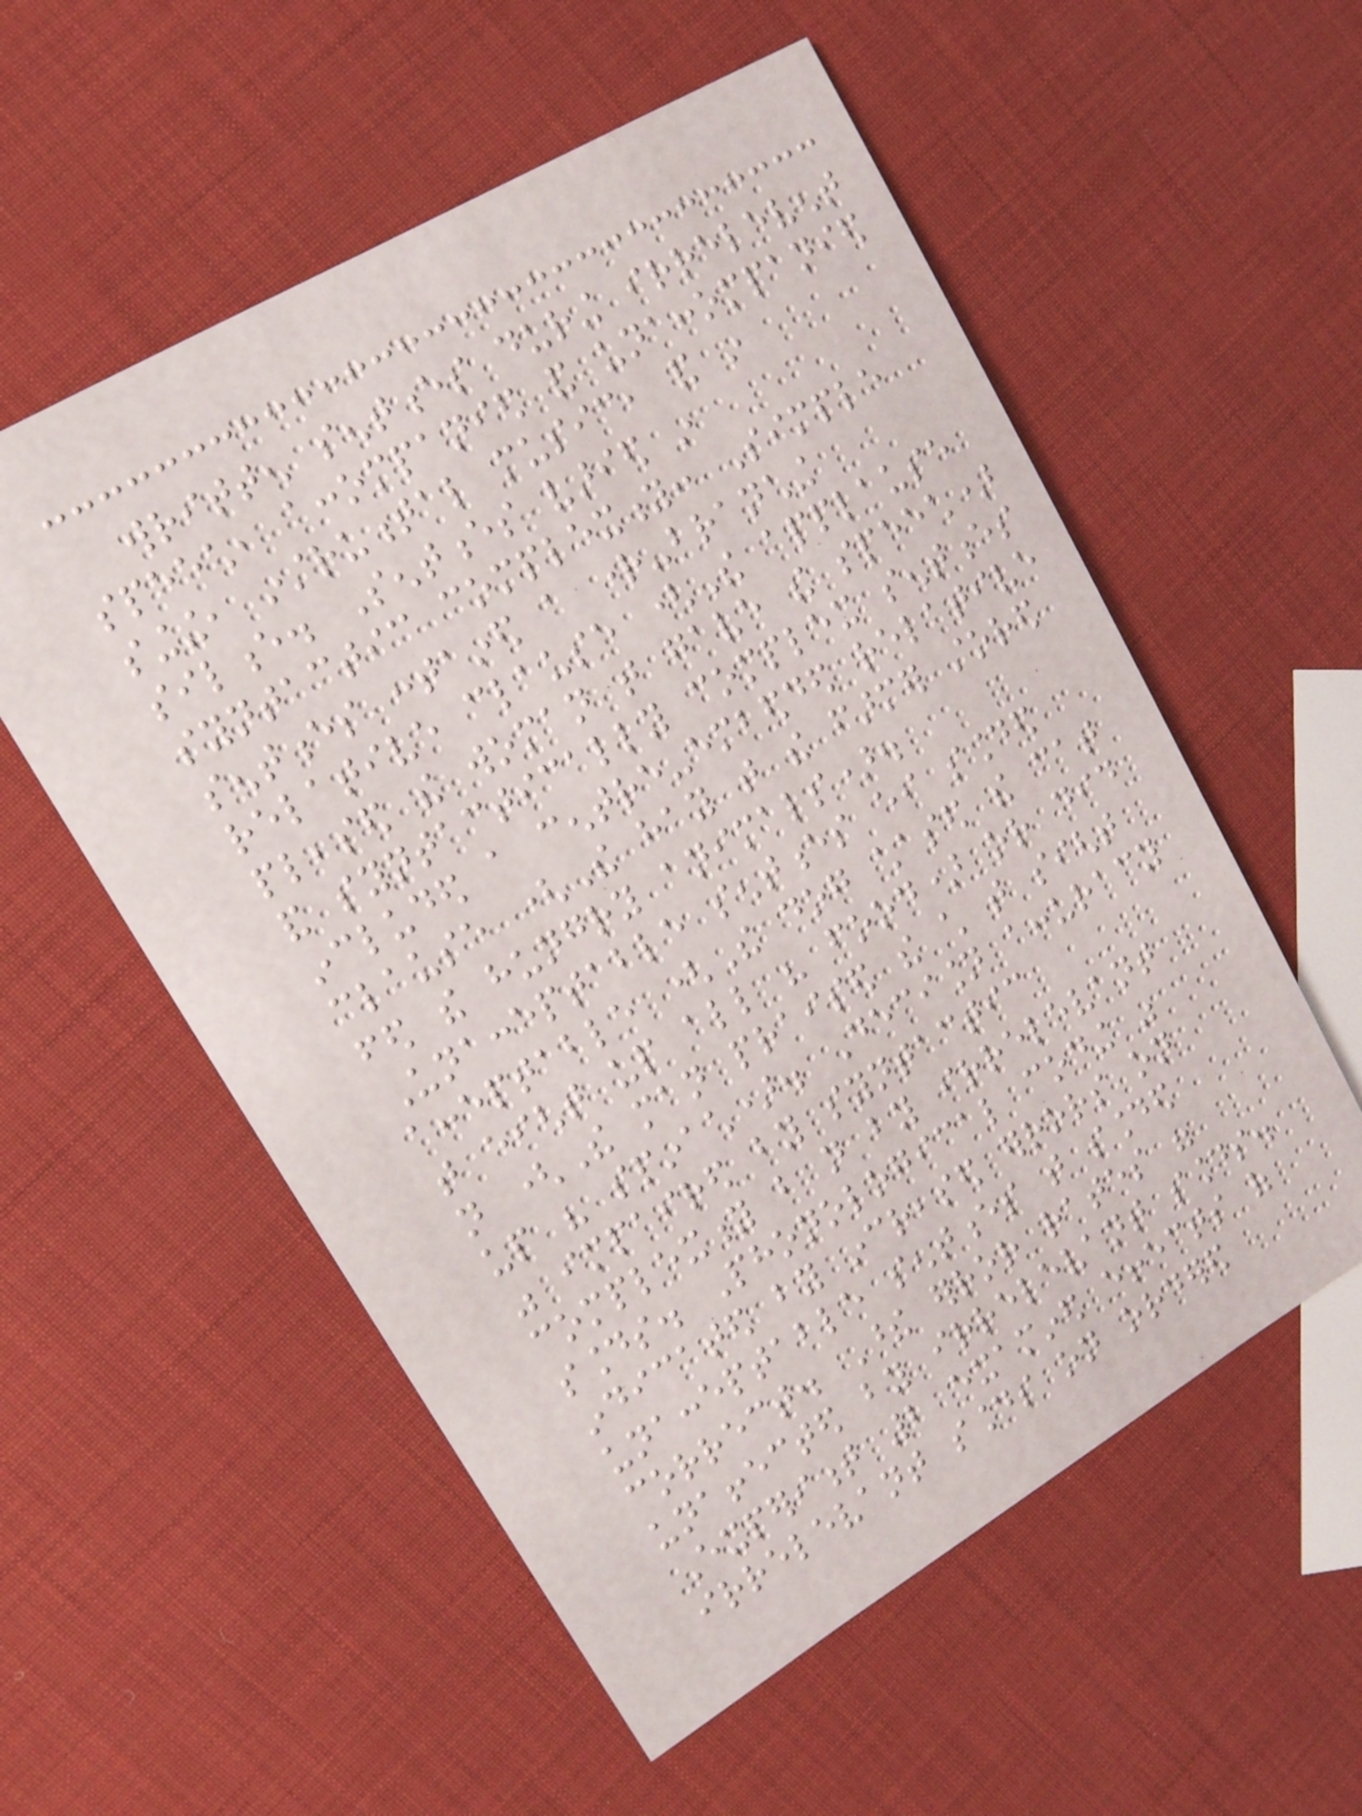written sentences during irrelevent
speech, accompanied and unaccompanied
singing, instrumental music, and in
silence. Sentences varied in
syntactic complexity: Simple
sentences contained a right-branching
relative clause (The applause
pleased the woman that gave the speech)
and syntactically complex sentences
included a centre-embedded relative
clause (The hay that the farmer stored
fed the hungry animals).
Unacceptable sentences either sounded
acceptable (The dog chased the cat
that eight up all his food) or did
not (The man praised the child that sight
up his spinach). Decision accuracy
was impaired by syntactic
complexity but not by irrelevant
sounds. Phonological coding was
indicated by increased errors on
unacceptable sentences that sounded
correct. These error rates were
unaffected by irrelevant sounds.
Experiment 2 examined effects of
irrelevant sounds on ordered
